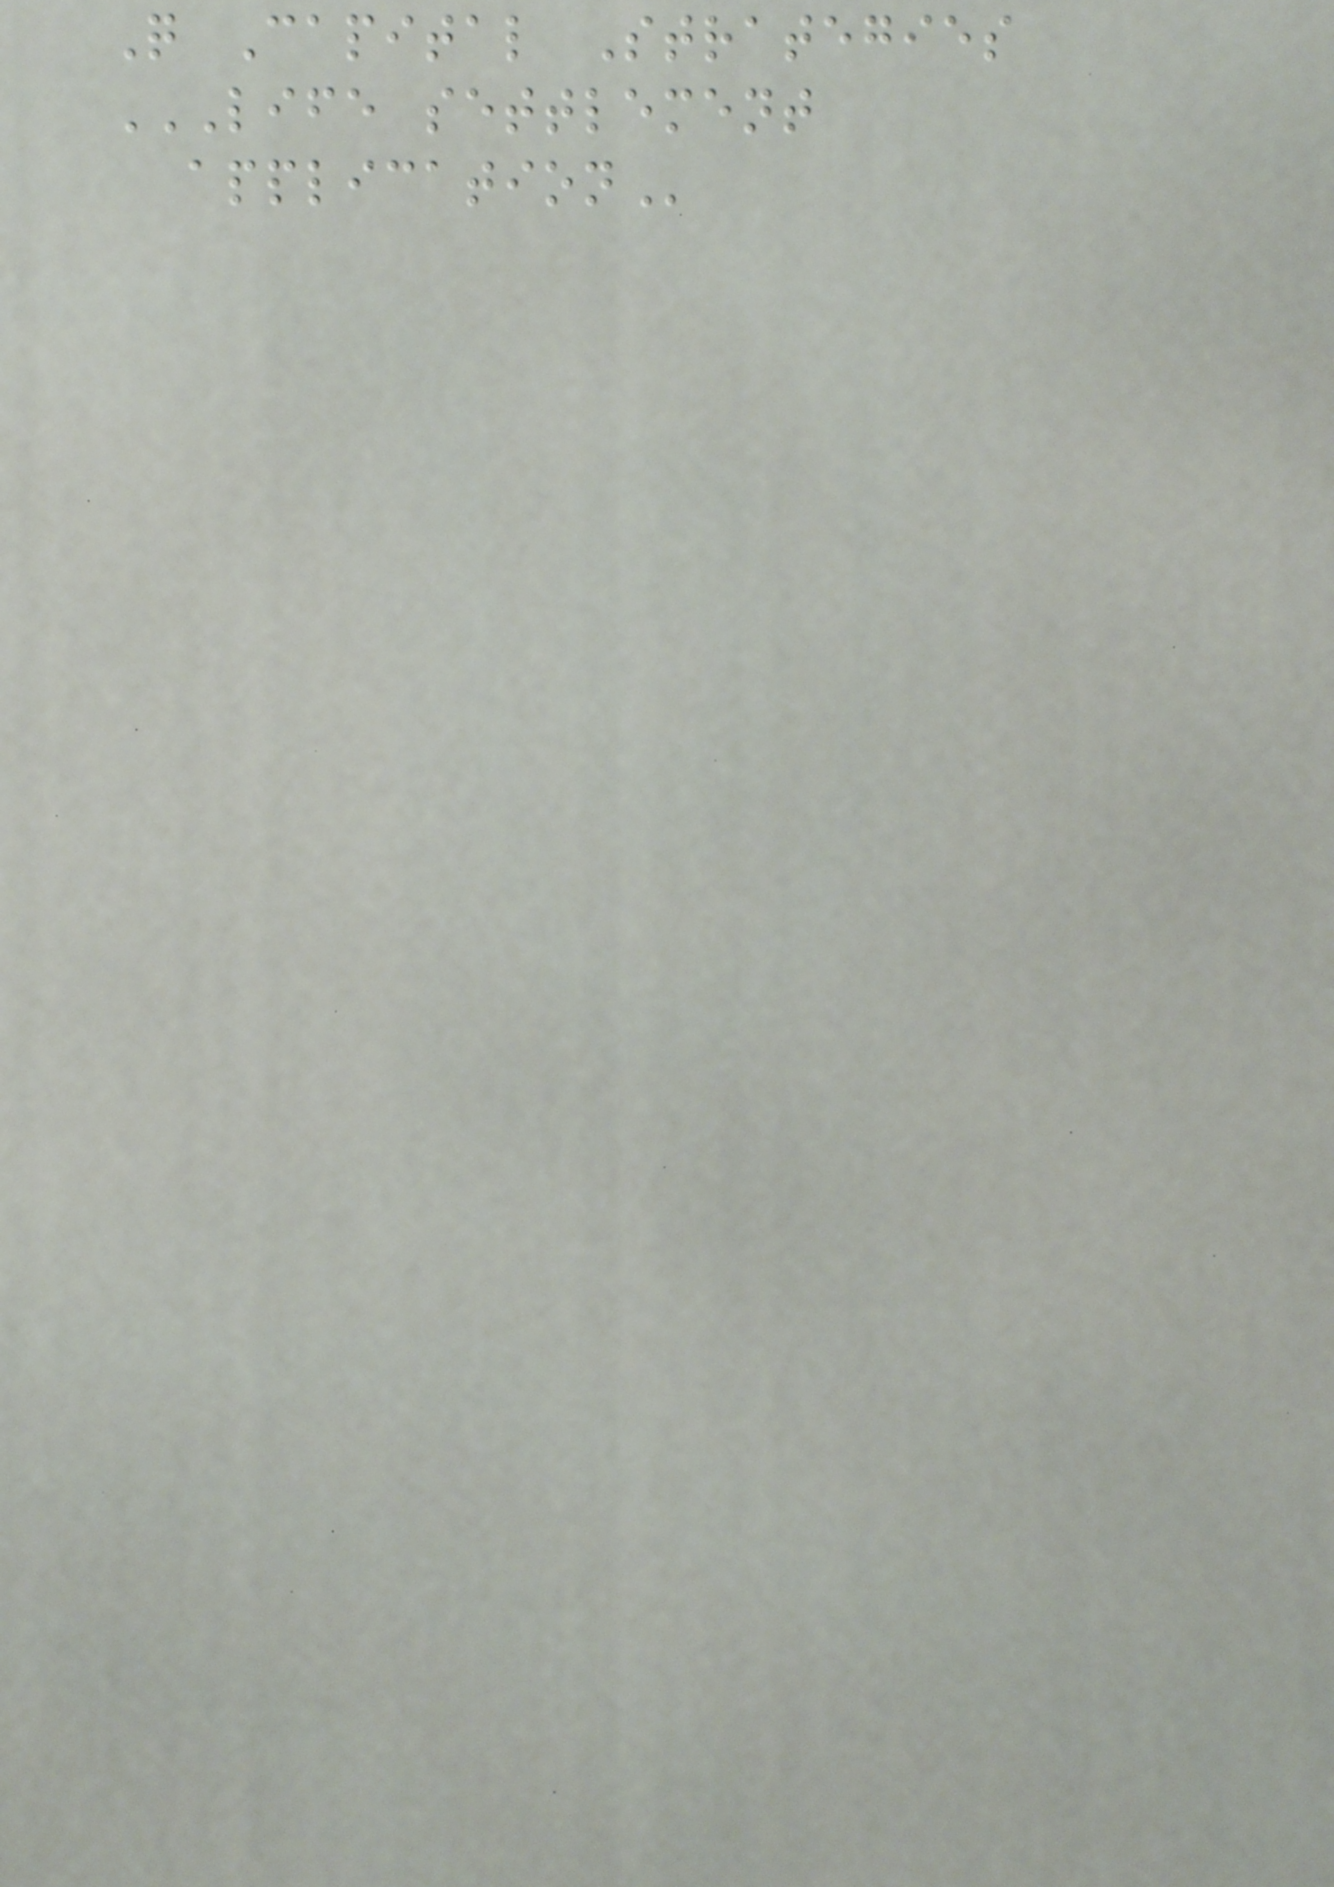Q Capital Strategies
LIFE SETTLEMENT
APPLICATION
